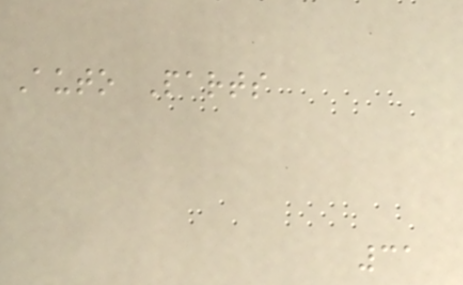Auto Parts
31
